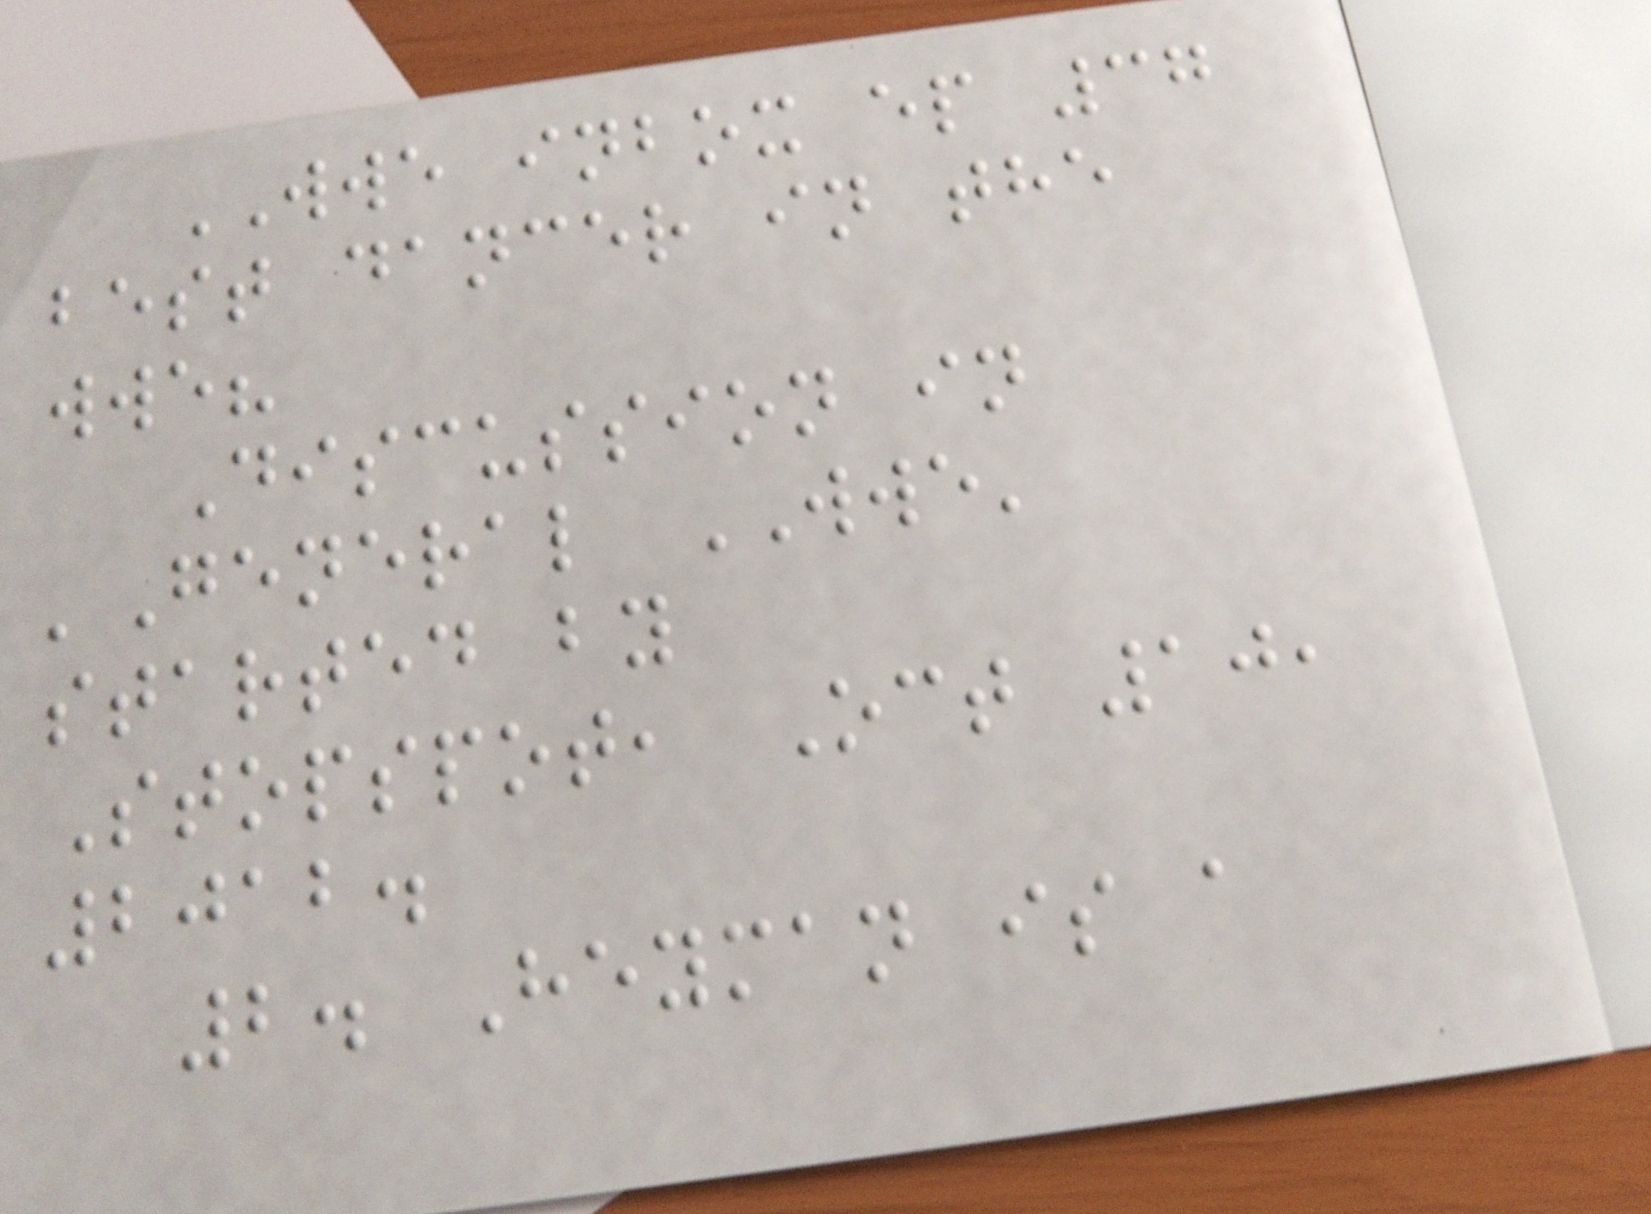WWE inbox ep 37
best dancer in the
wwe?
Discussion in
'General WWE'
started by
Stopspot, Oct 10,
2012.
2. Heyman is a
